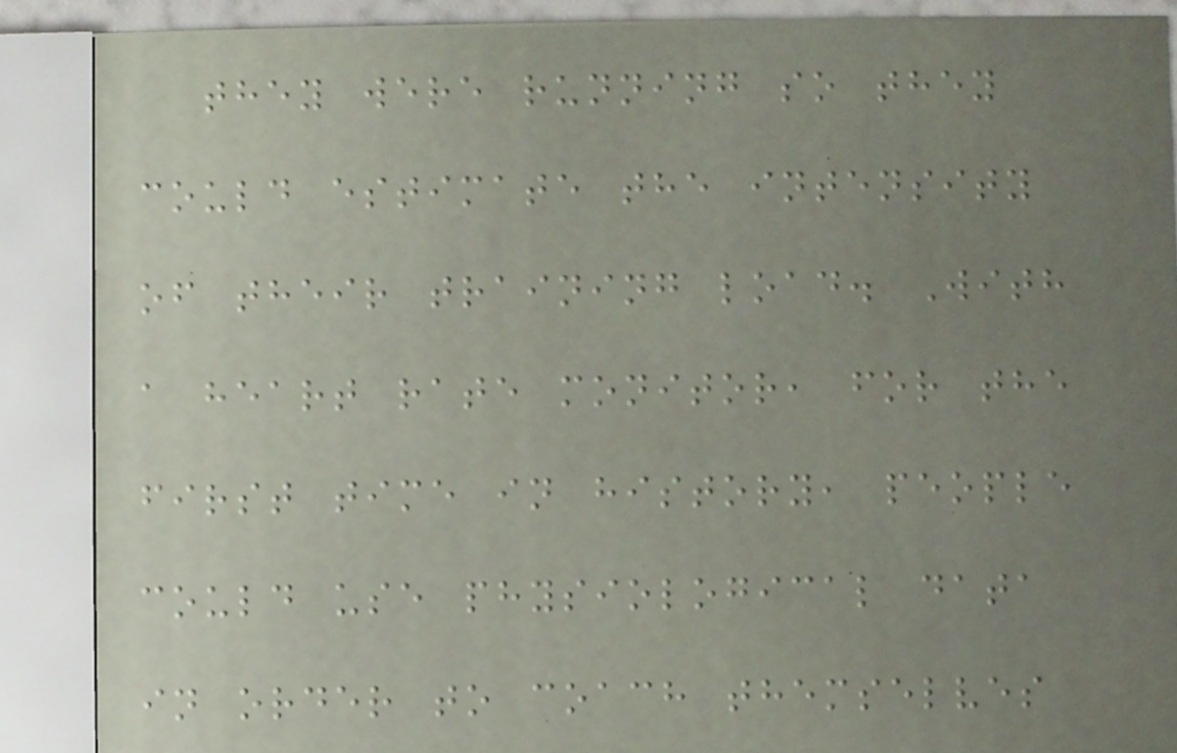they were running so they
could estimate the intensity
of their training load. With
a heart rate monitor, for the
first time in history, people
could use physiological data
in order to coach themselves
